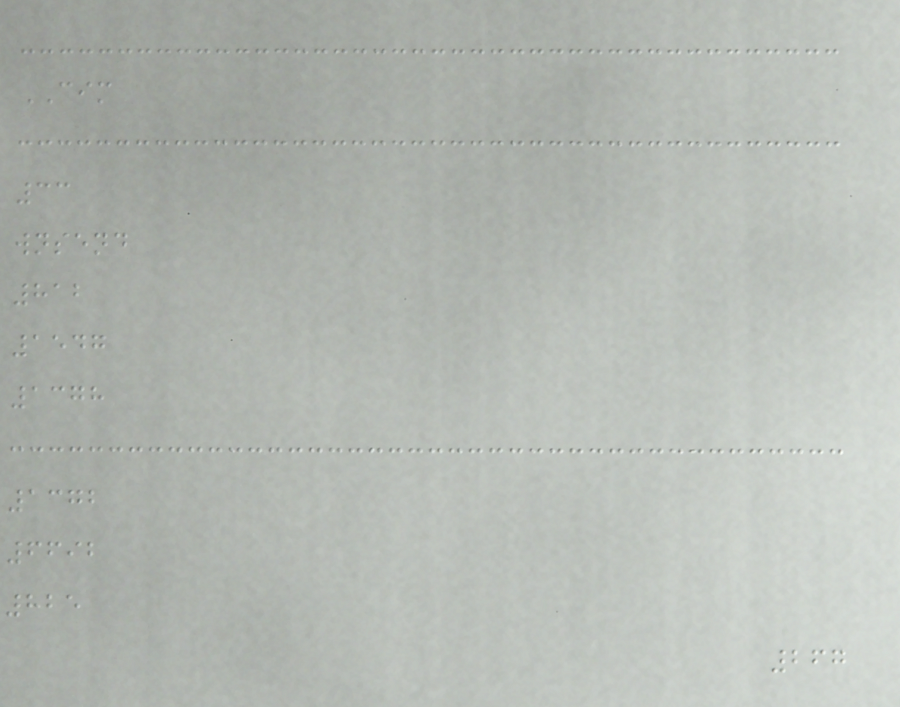CIM
33
wnsend
812
1547
1378
1372
6692
825
267
